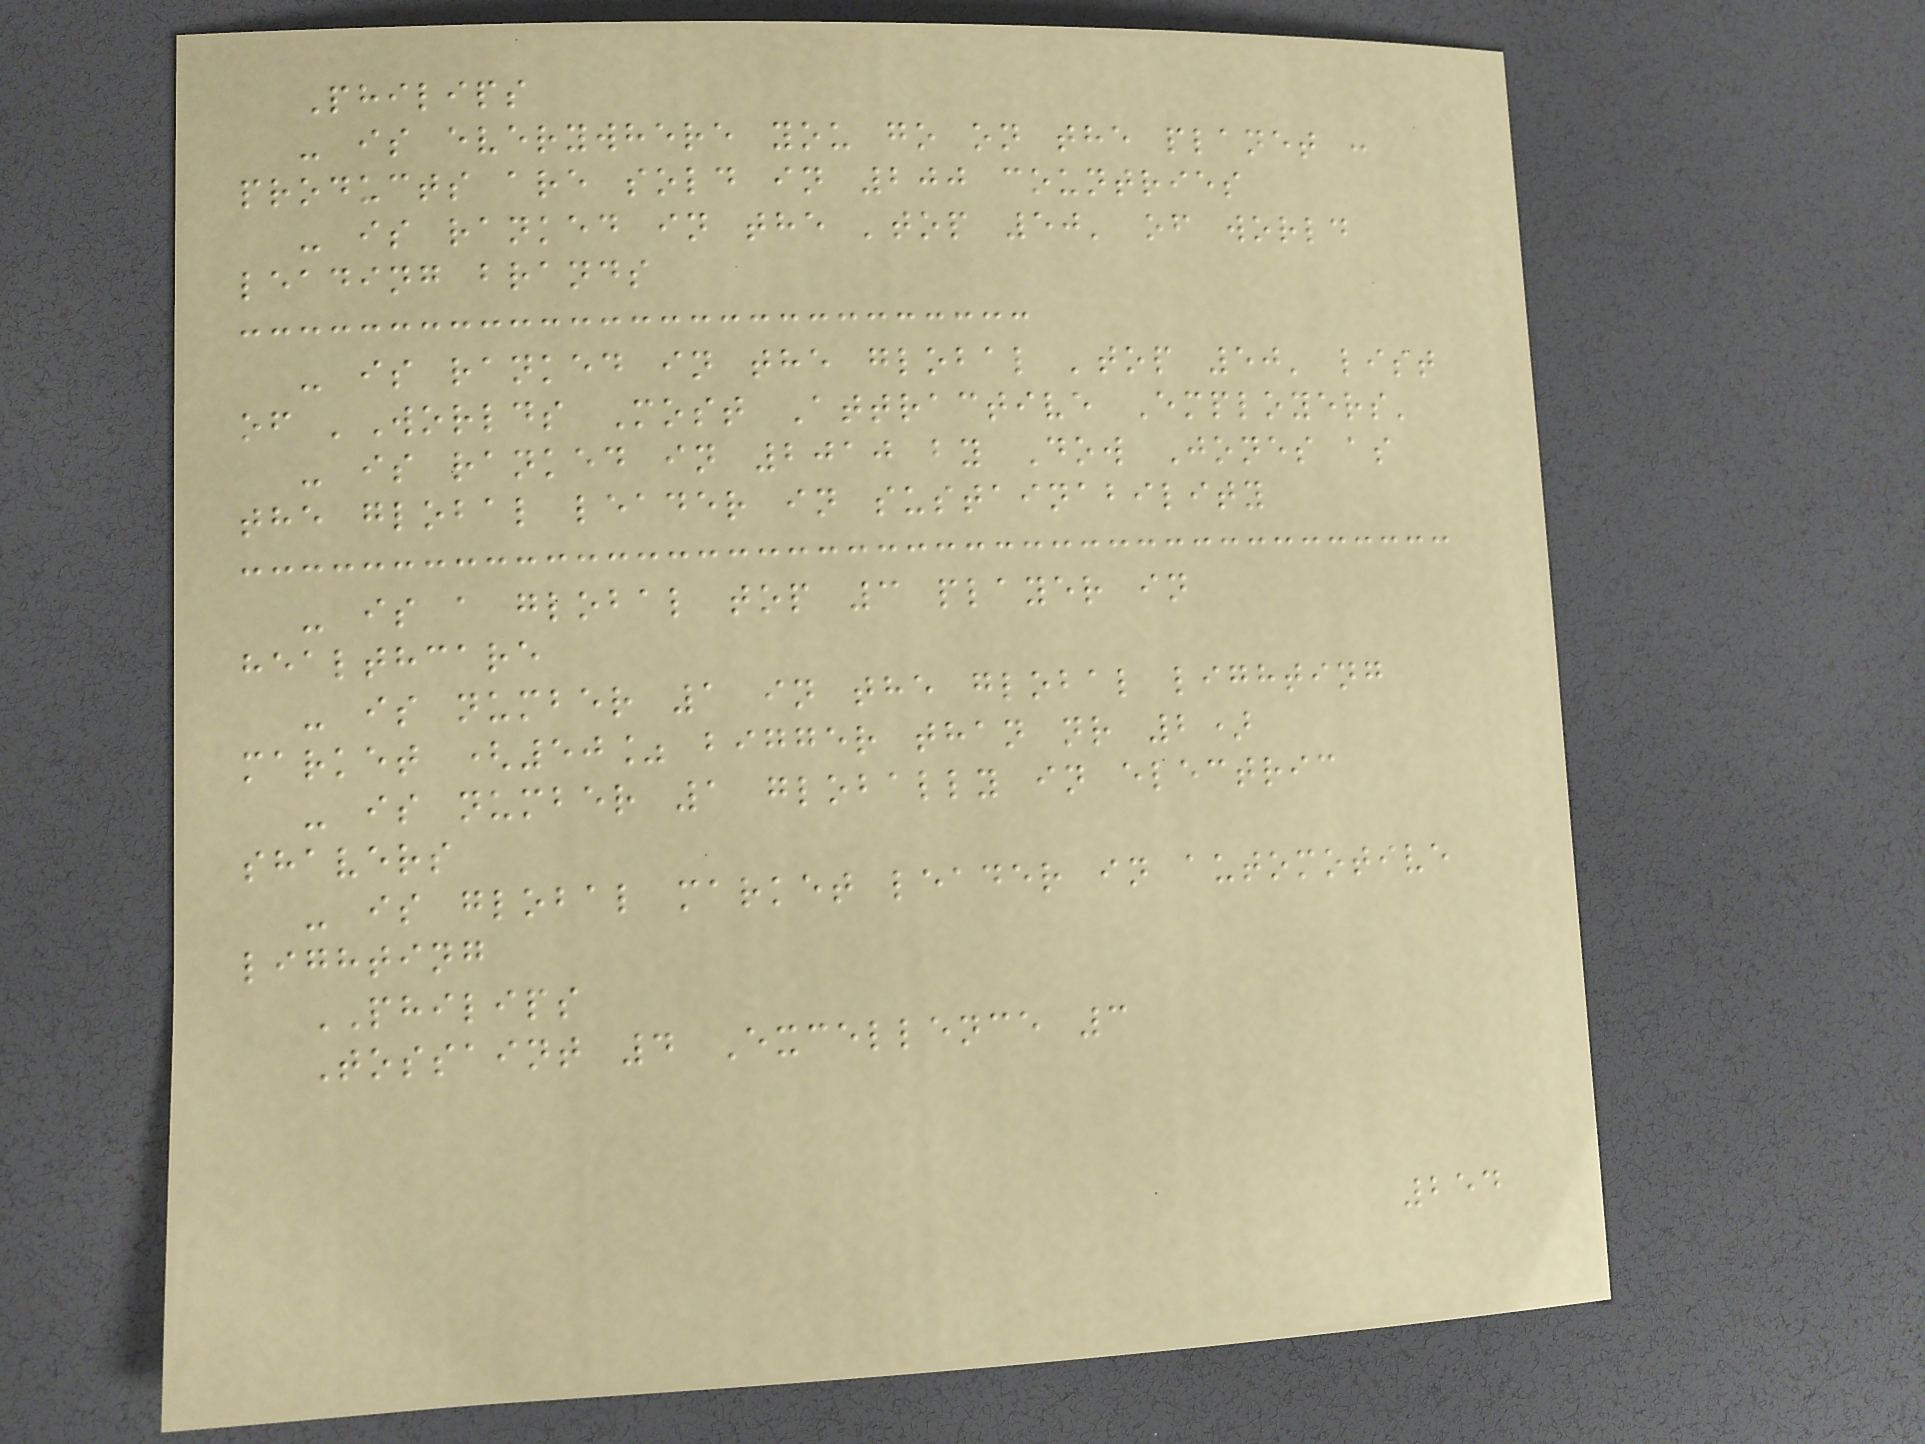Philips
- is everywhere you go on the planet :
products are sold in 200 countries
- is ranked in the 'top 50' of world
leading brands
- is ranked in the global 'top 50' list
of 'Worlds Most Attractive Employers'
- is ranked in 2010 by Dow Jones as
the global leader in sustainability
- is a global top 3 player in
healthcare
- is number 1 in the global lighting
market (50% bigger than nr 2)
- is number 1 globally in electric
shavers
- is global market leader in automotive
lighting
PHILIPS
Tossaint 4 Excellence 3
254
